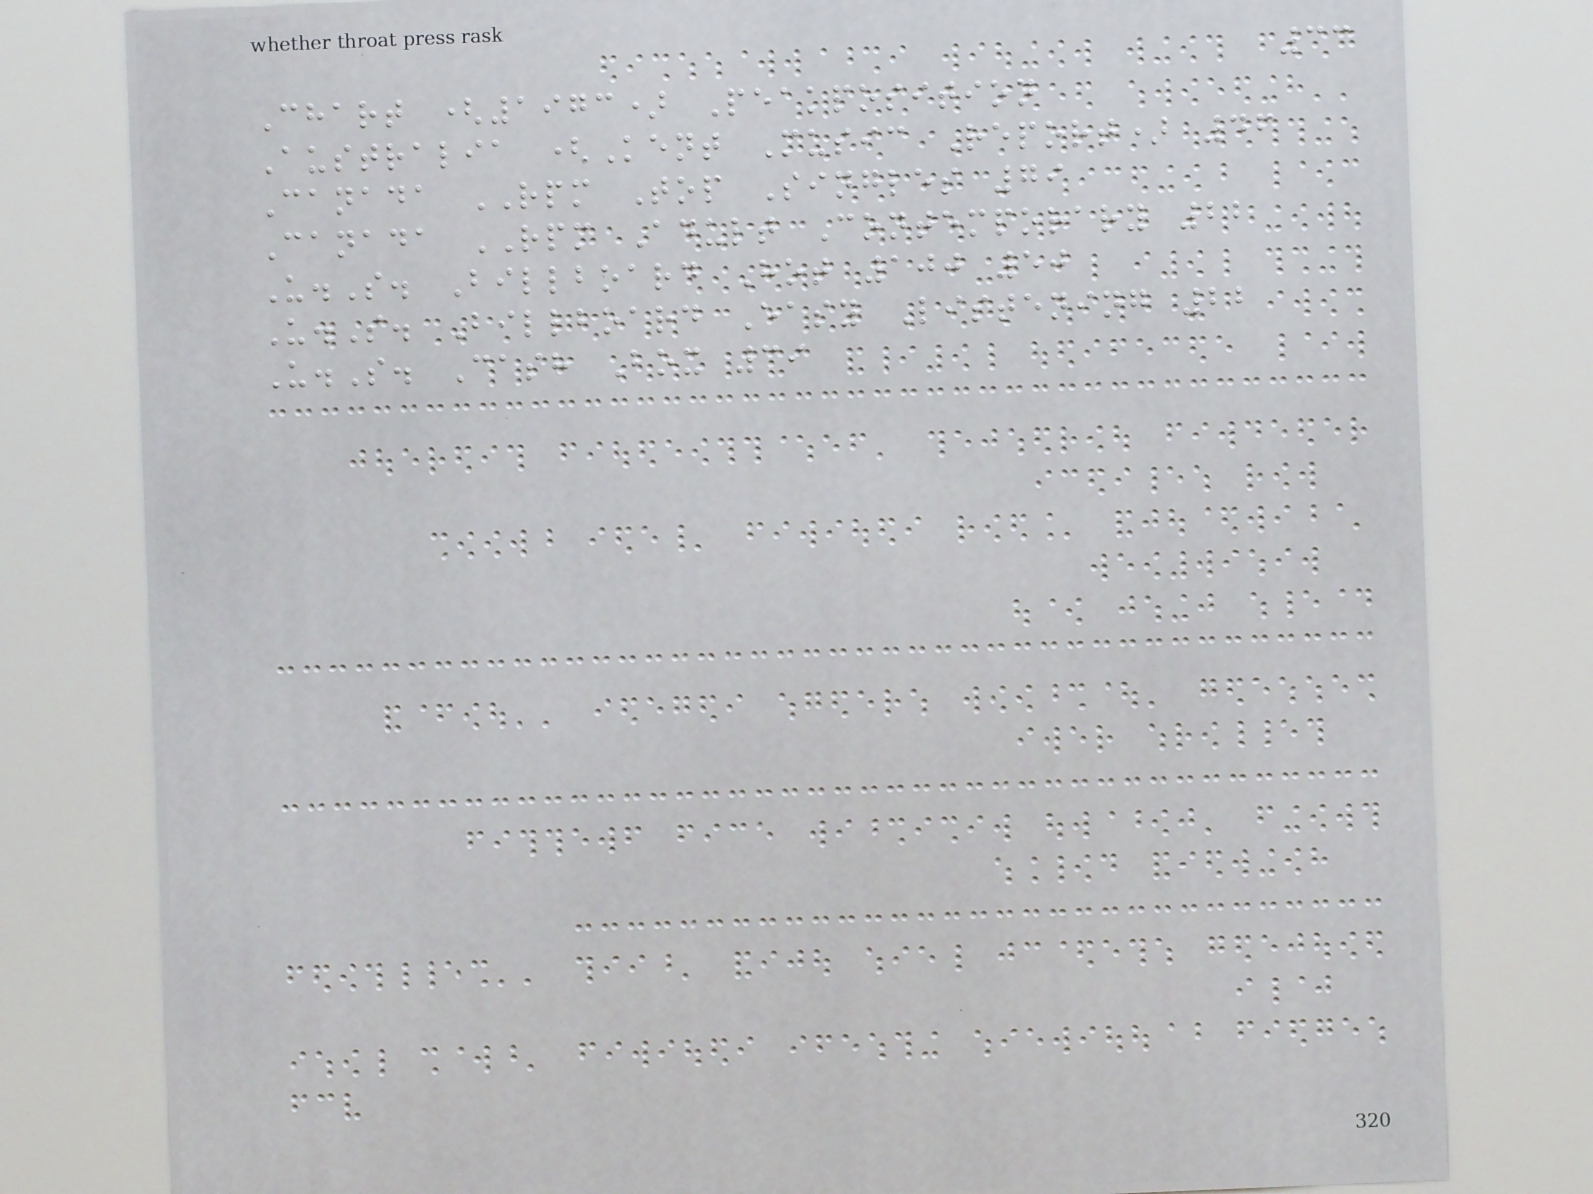33
Chart (1973) Peakposition
Australia (Kent Music Report) 46
Canada RPM Top Singles 79
Canada RPM Adult Contemporary 22
U.S. Billboard Hot 100 50
U.S. Billboard Easy Listening 22
U.S. Cash Box 39
